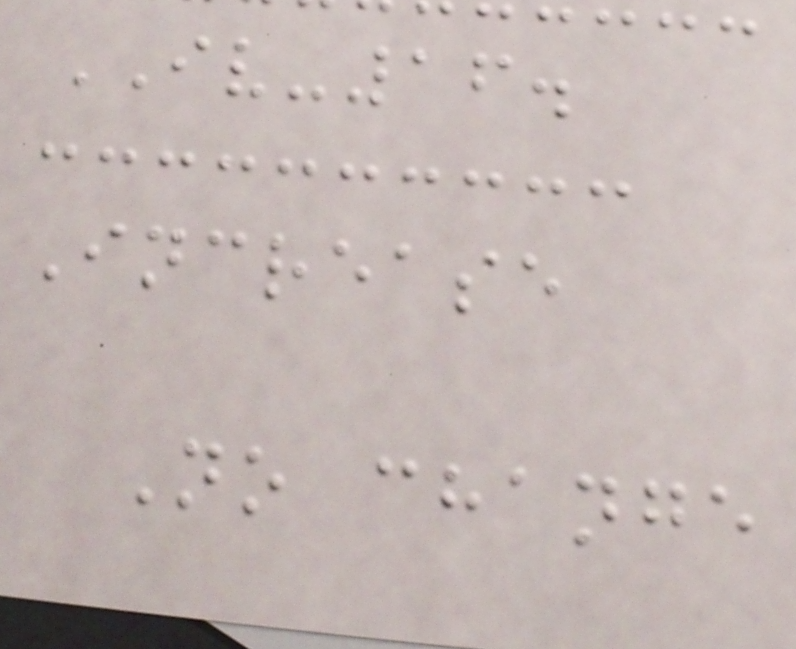IV-16.
Increase
No change
